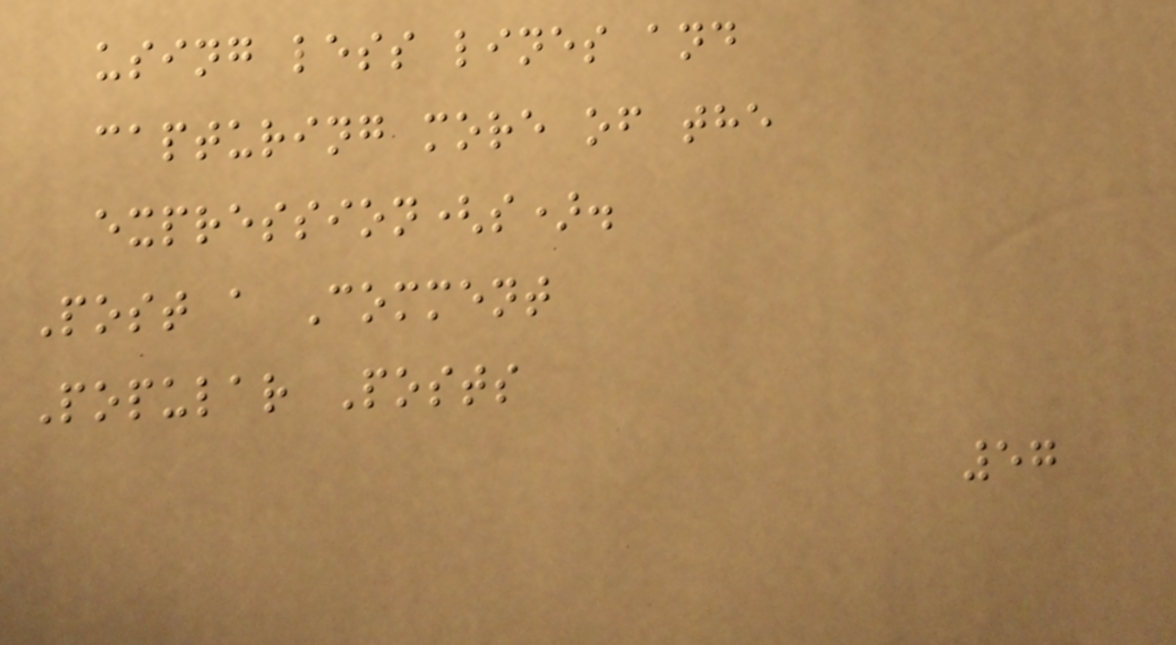using less lines and
capturing more of the
expression(s).
Post a Comment
Popular Posts
57
